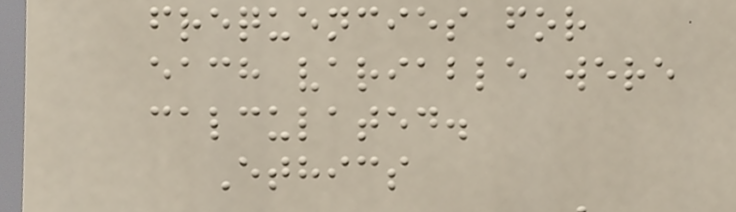frequencies for
each variable were
calculated.
Ethics
